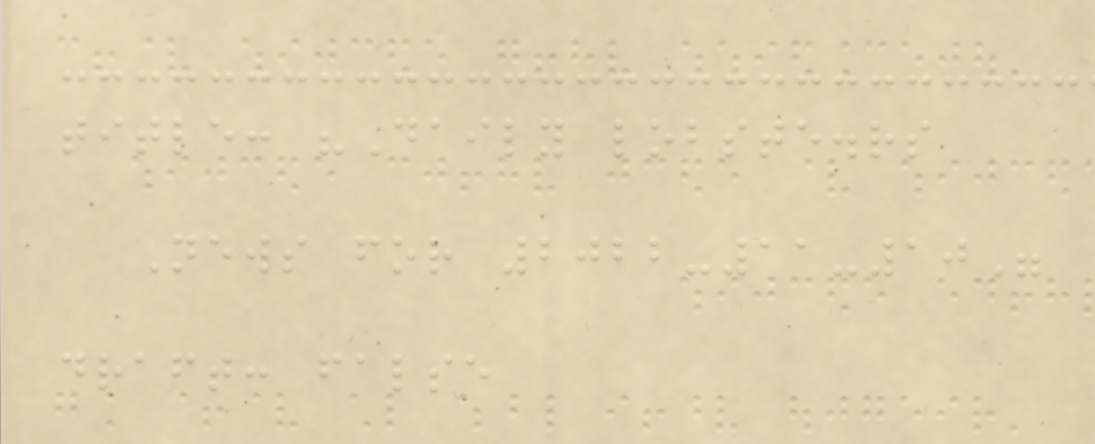title: "Daily lobste.rs
News for 2022-11-10"
draft: false
